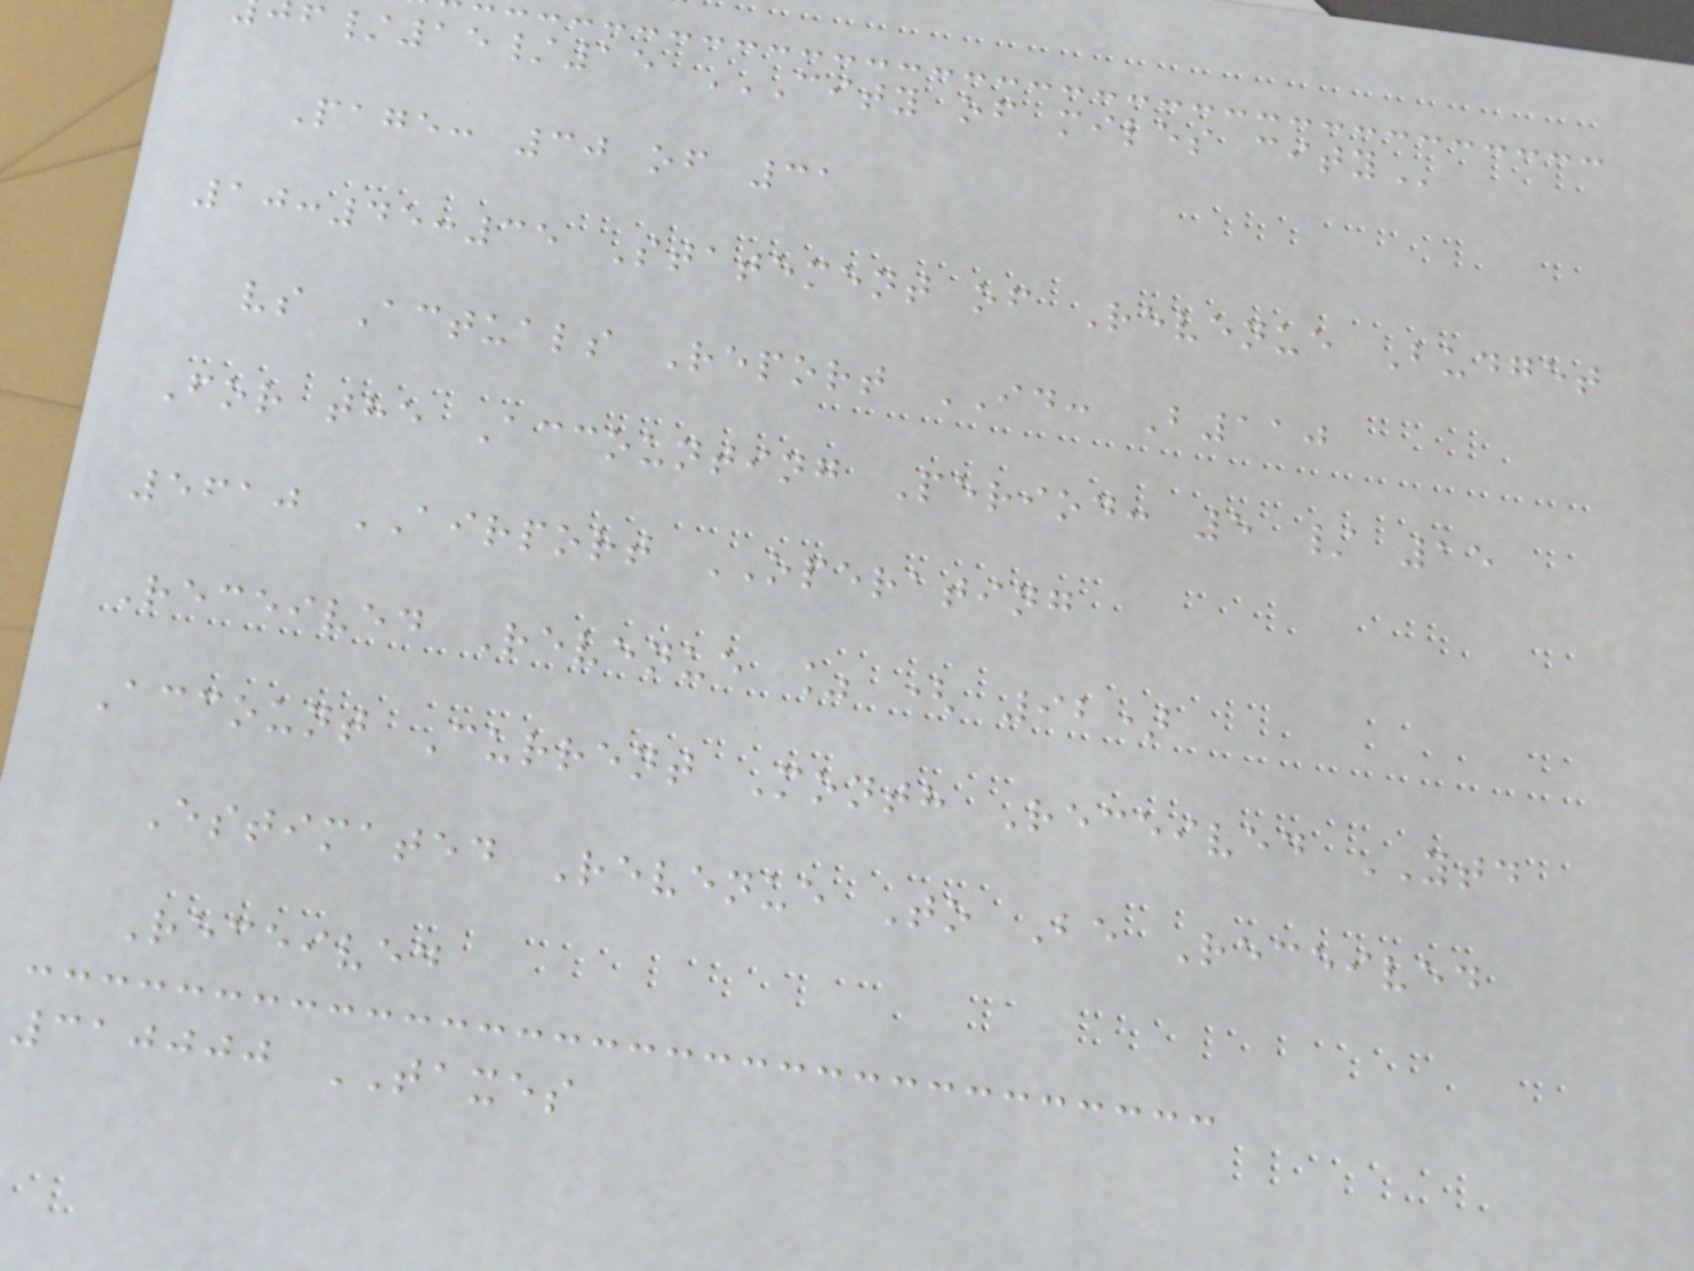/15/15 CITY OF MILES CITY
Page: 30 of 31
10:45:35 Statement of Revenue Budget
vs Actuals Report ID: B110
For the Accounting Period: 5 / 15
5610 AIRPORT OPERATING
Received Revenue % ( 92)
Account Current Month Received YTD
Estimated Revenue To Be Received
Received
310000 TAXES
